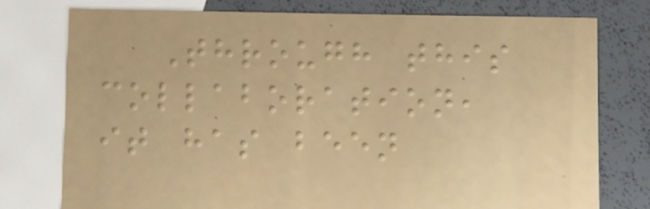Through this
collaboration,
it has been
